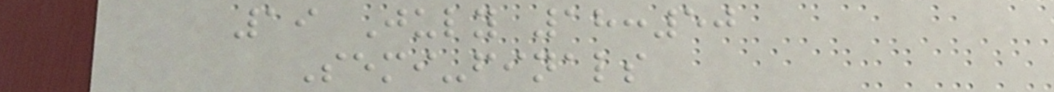19 July 18:50
Semi-finals
